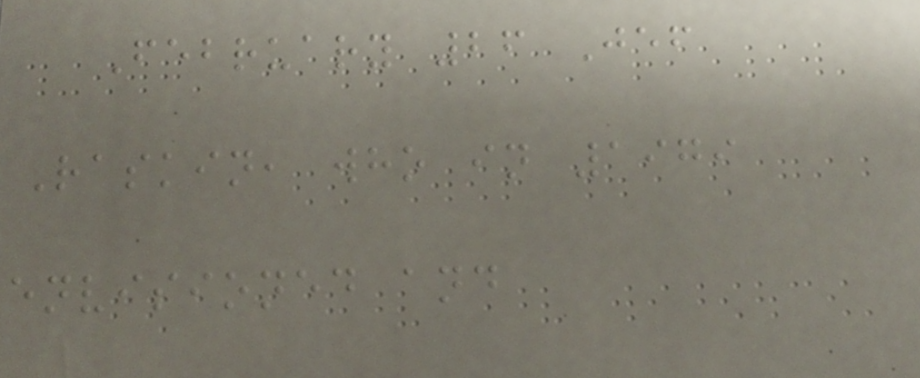February 26 Jef
Raskin, who in 1979
envisioned and
